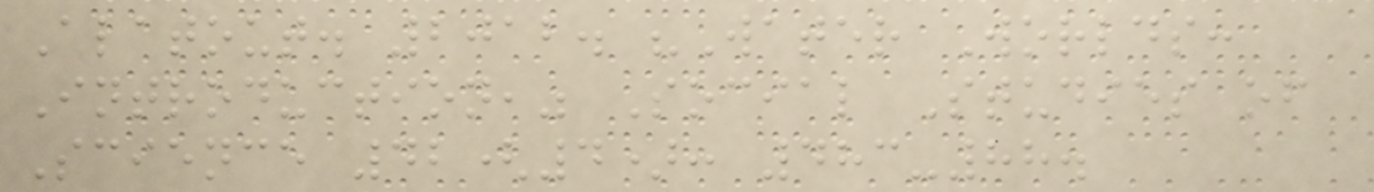Alatout. 2012. "Water Worlds:
Introduction," Social Studies of
Science 42(4): 483-88.
